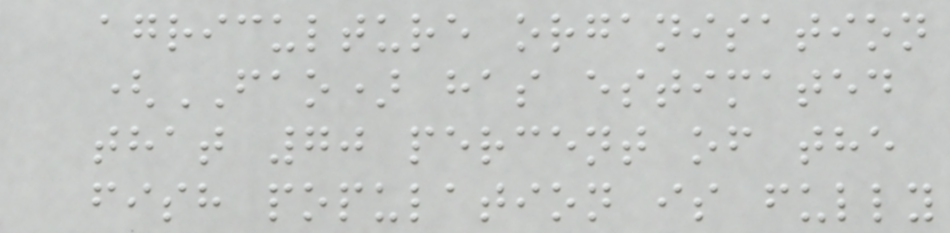agriculture organisation
(FAO) has estimated
that 70 percent of the
fish population is fully
